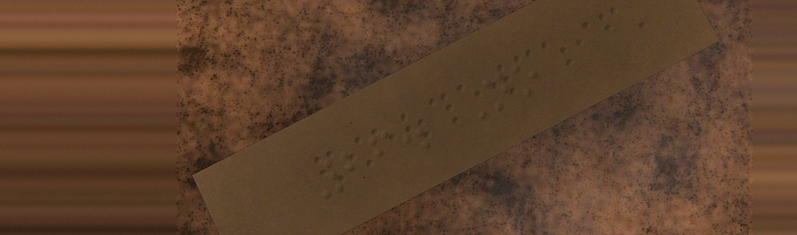26. No
